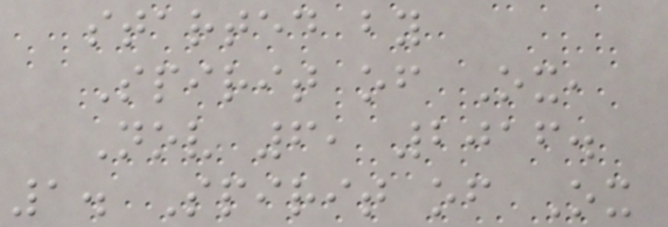started by
Spirit of Ox,
Nov 6, 2016.
1. Spirit of Ox
